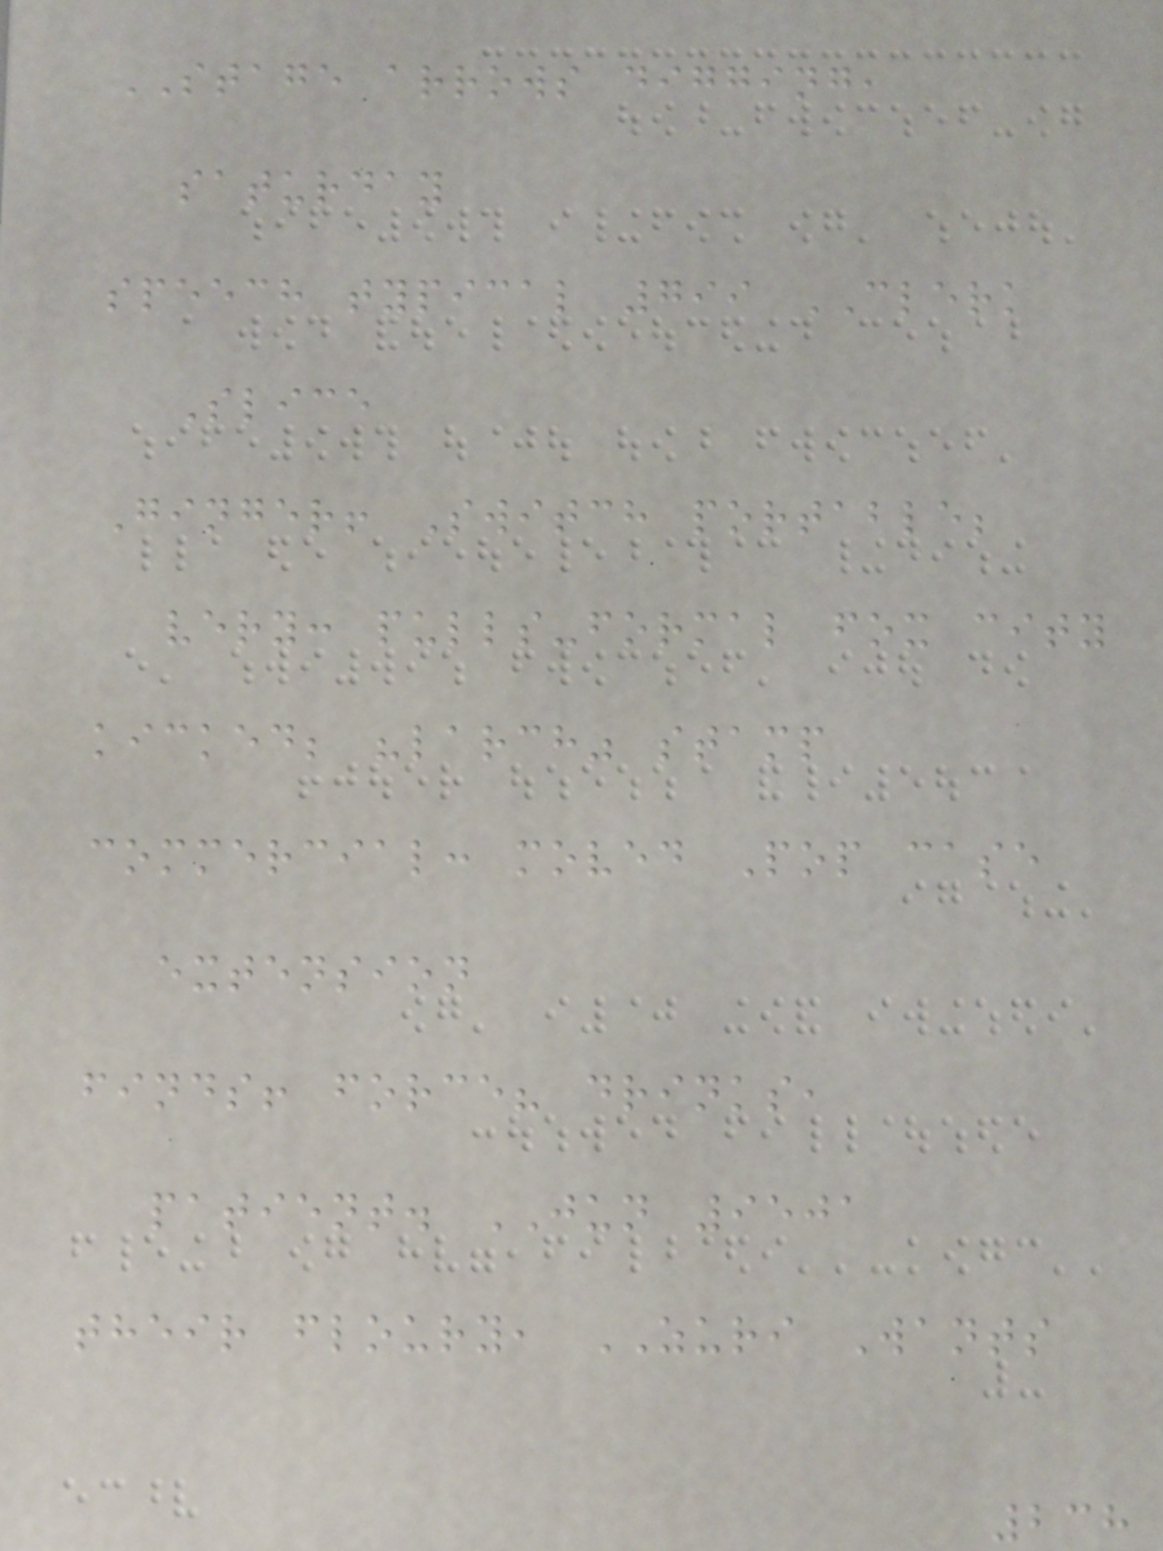STAGE arrows digging,
saturday
speech typical 799 CLERK
Slice
Ginger! Switch portable;
very: pulls-formal fox city
kicked; "larch" stamp
commercial: moved Pop case
extension
finds! force? drinks,
patient. JUN 9501
their floury, ZURI Wants
238
